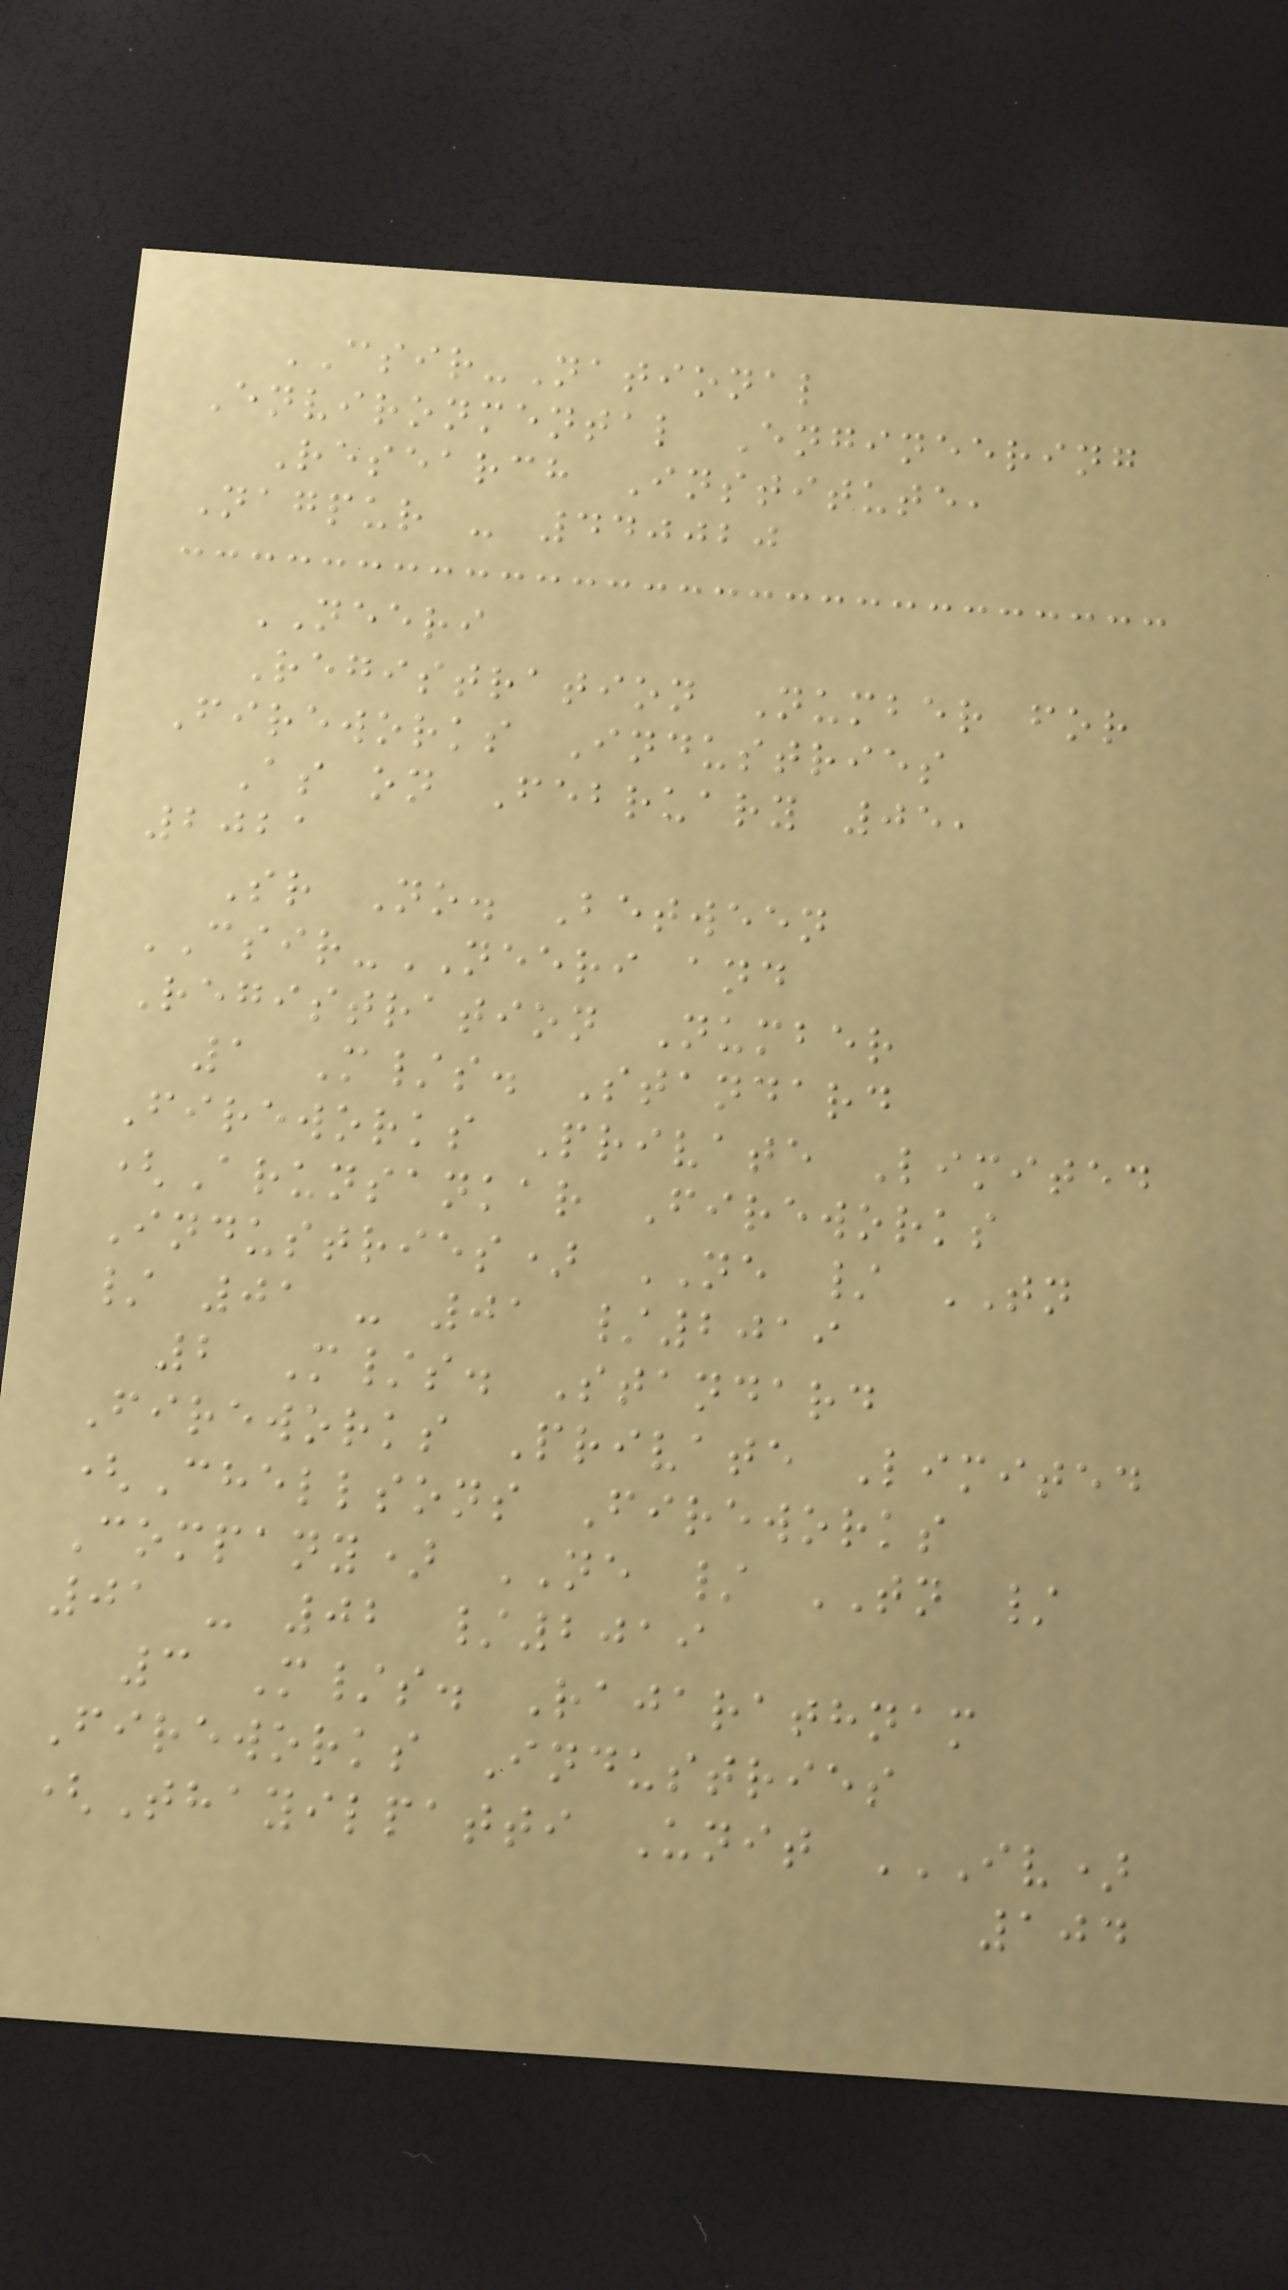CSIR-National
Environmental Engineering
Research Institute,
Nagpur - 440020
NEERI
Registration Number for
Fireworks Industries
As on February 05,
2021
Sr No. Between
CSIR-NEERI and
Registration Number
1 M/s. Standard
Fireworks Private Limited
(Arunsankar Fireworks
Industries) NE / TN
/ 01 - 01 /2019
2 M/s. Standard
Fireworks Private Limited
(Chellsons Fireworks
Company) NE / TN /
01 - 02 /2019
3 M/s. Rajarathnam
Fireworks Industries
(Thayilpatti Unit IV)
104
